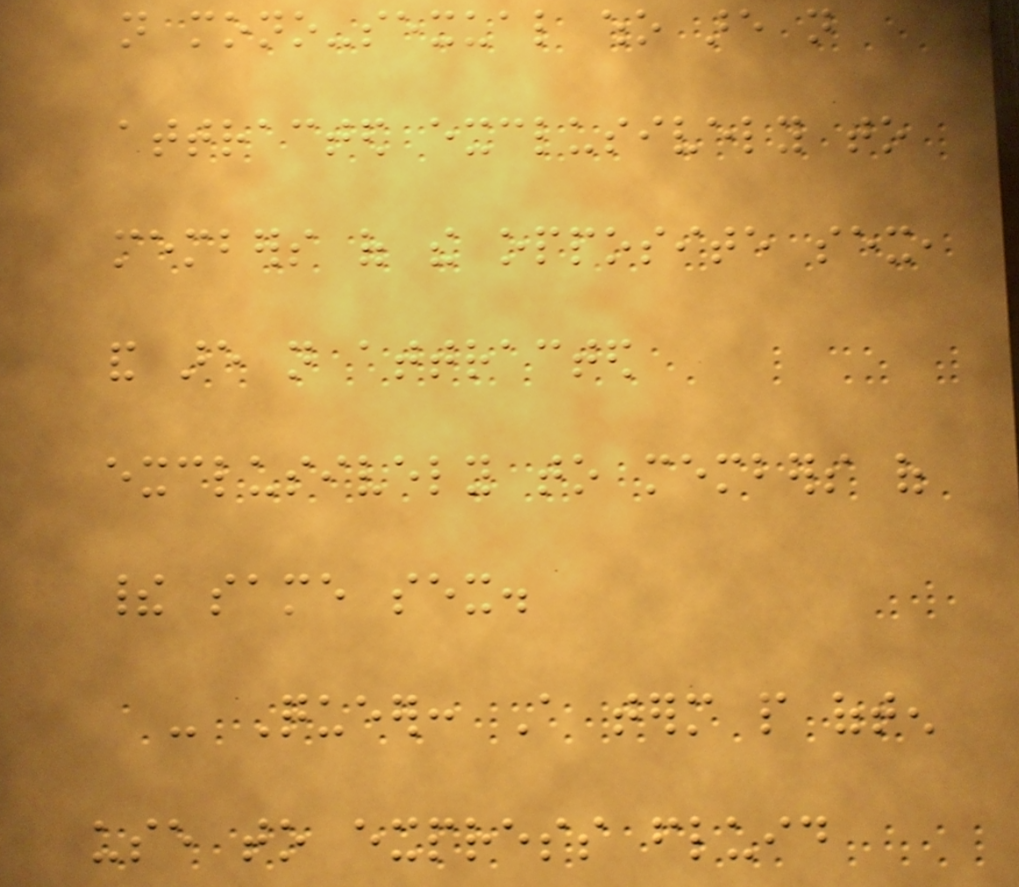not mono-sexual who are not
attracted exclusively to
members of the opposite sex,
and are not attracted
exclusively to members of
their same sex.
- Queer: A term people often
use to express fluid
